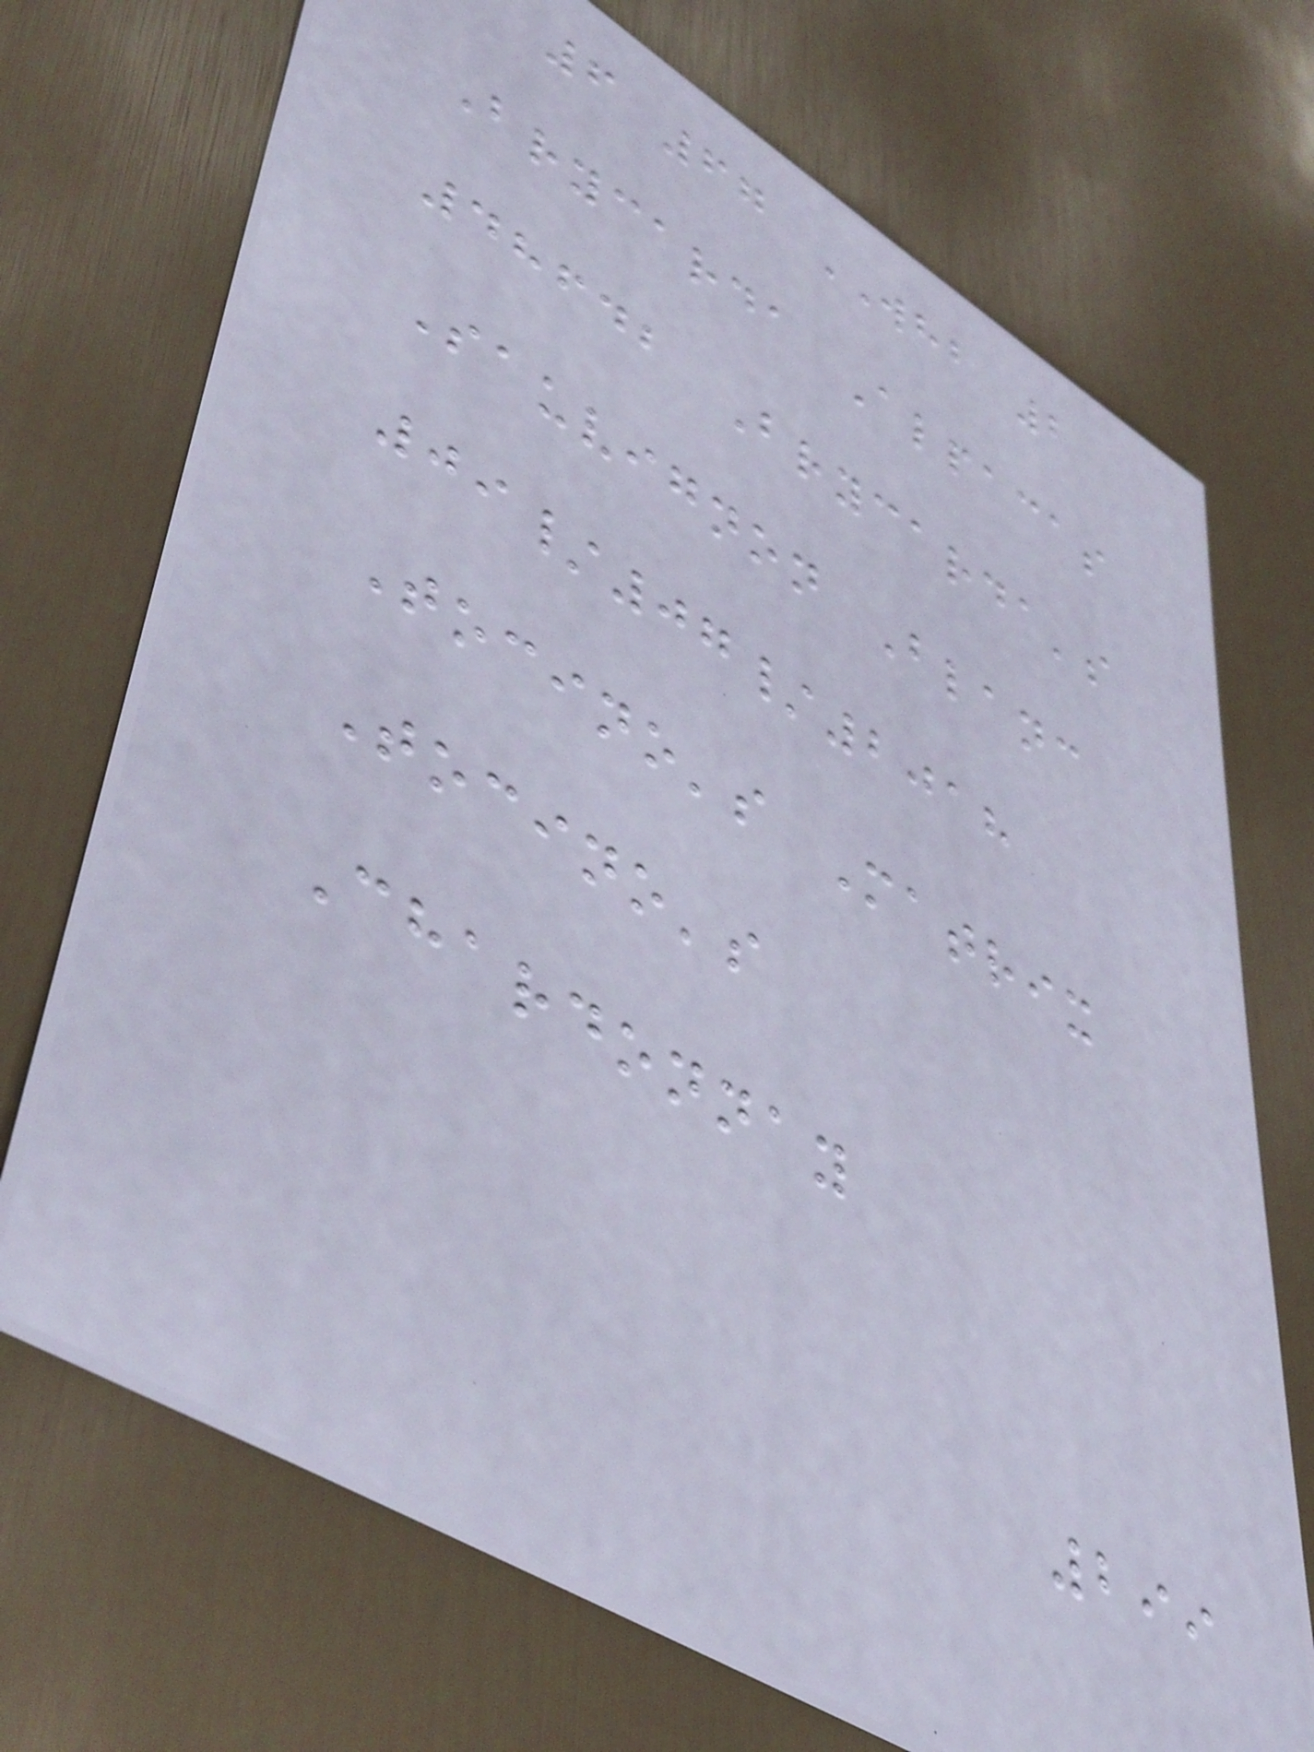6 67 WHB 2
Brycarda Alpacas
48642 Brycarda's
Sauvignon Blanc
09/07/2018
Tocino's Matrix
Tocino's
Chardonnay
299
